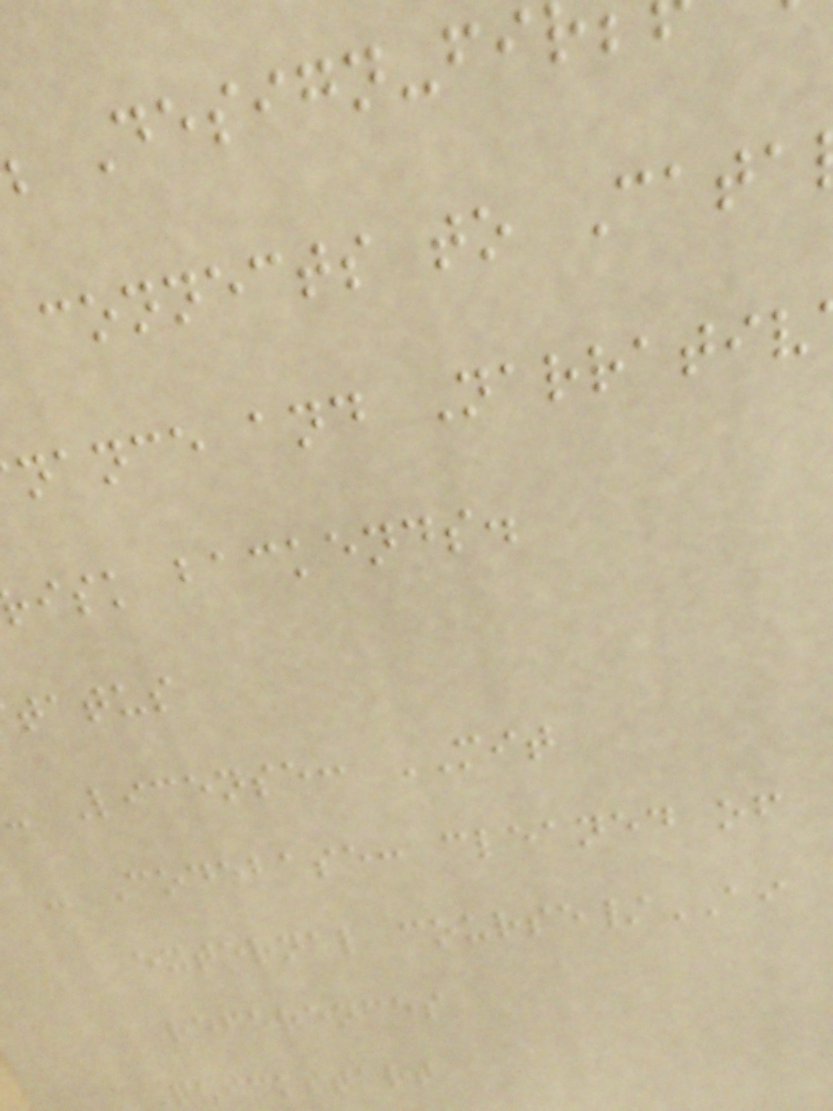Design-fi
connects to Cata
nance and Narrativ
isk backends.
tatus
License: MIT
- Codebase: cleaned of
external course/AI
references
Quickstart
